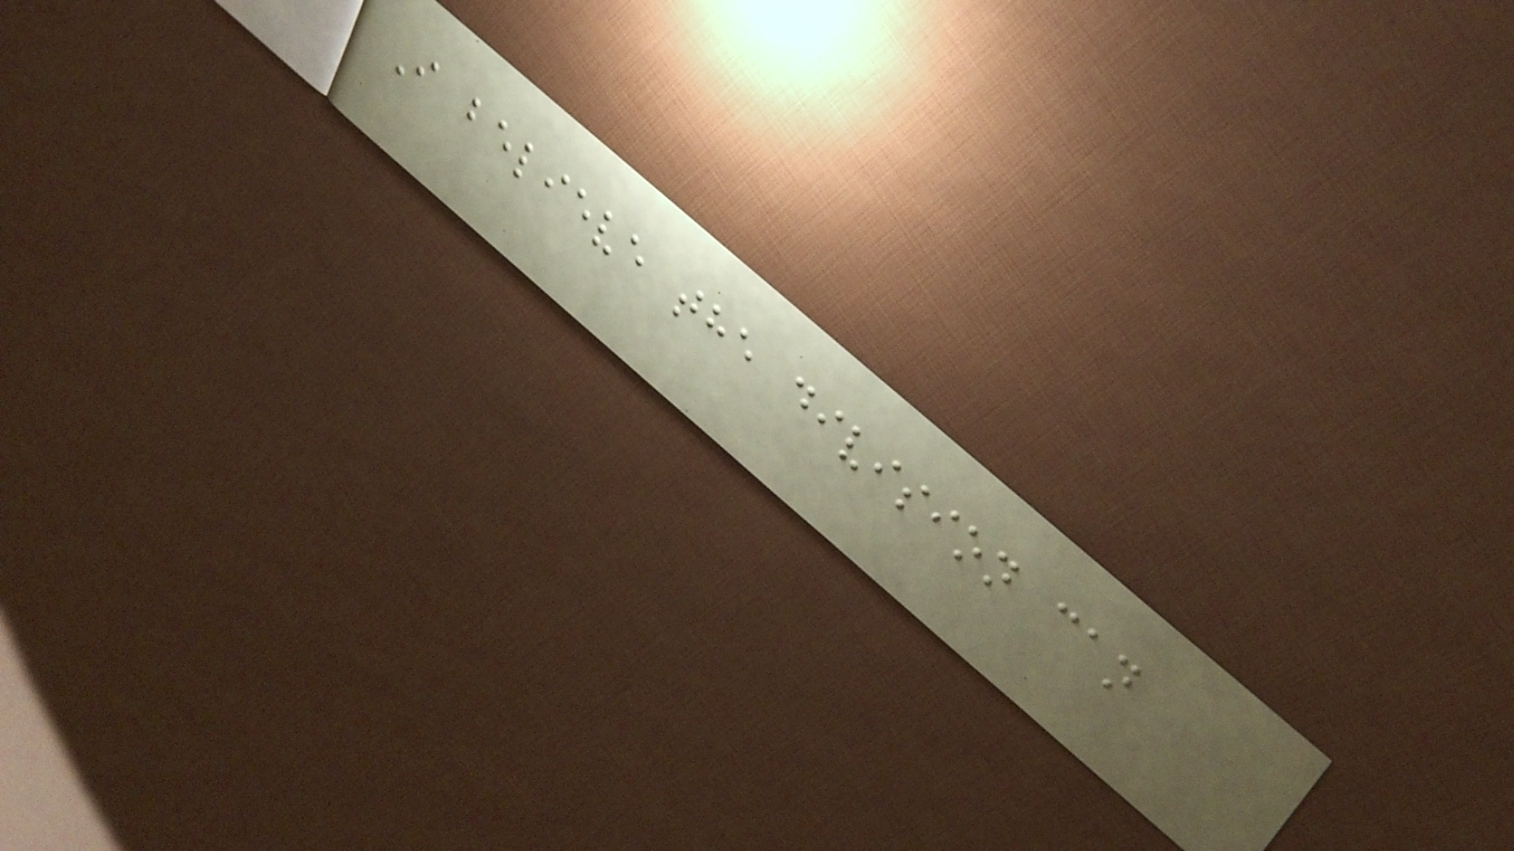I believe the division can
